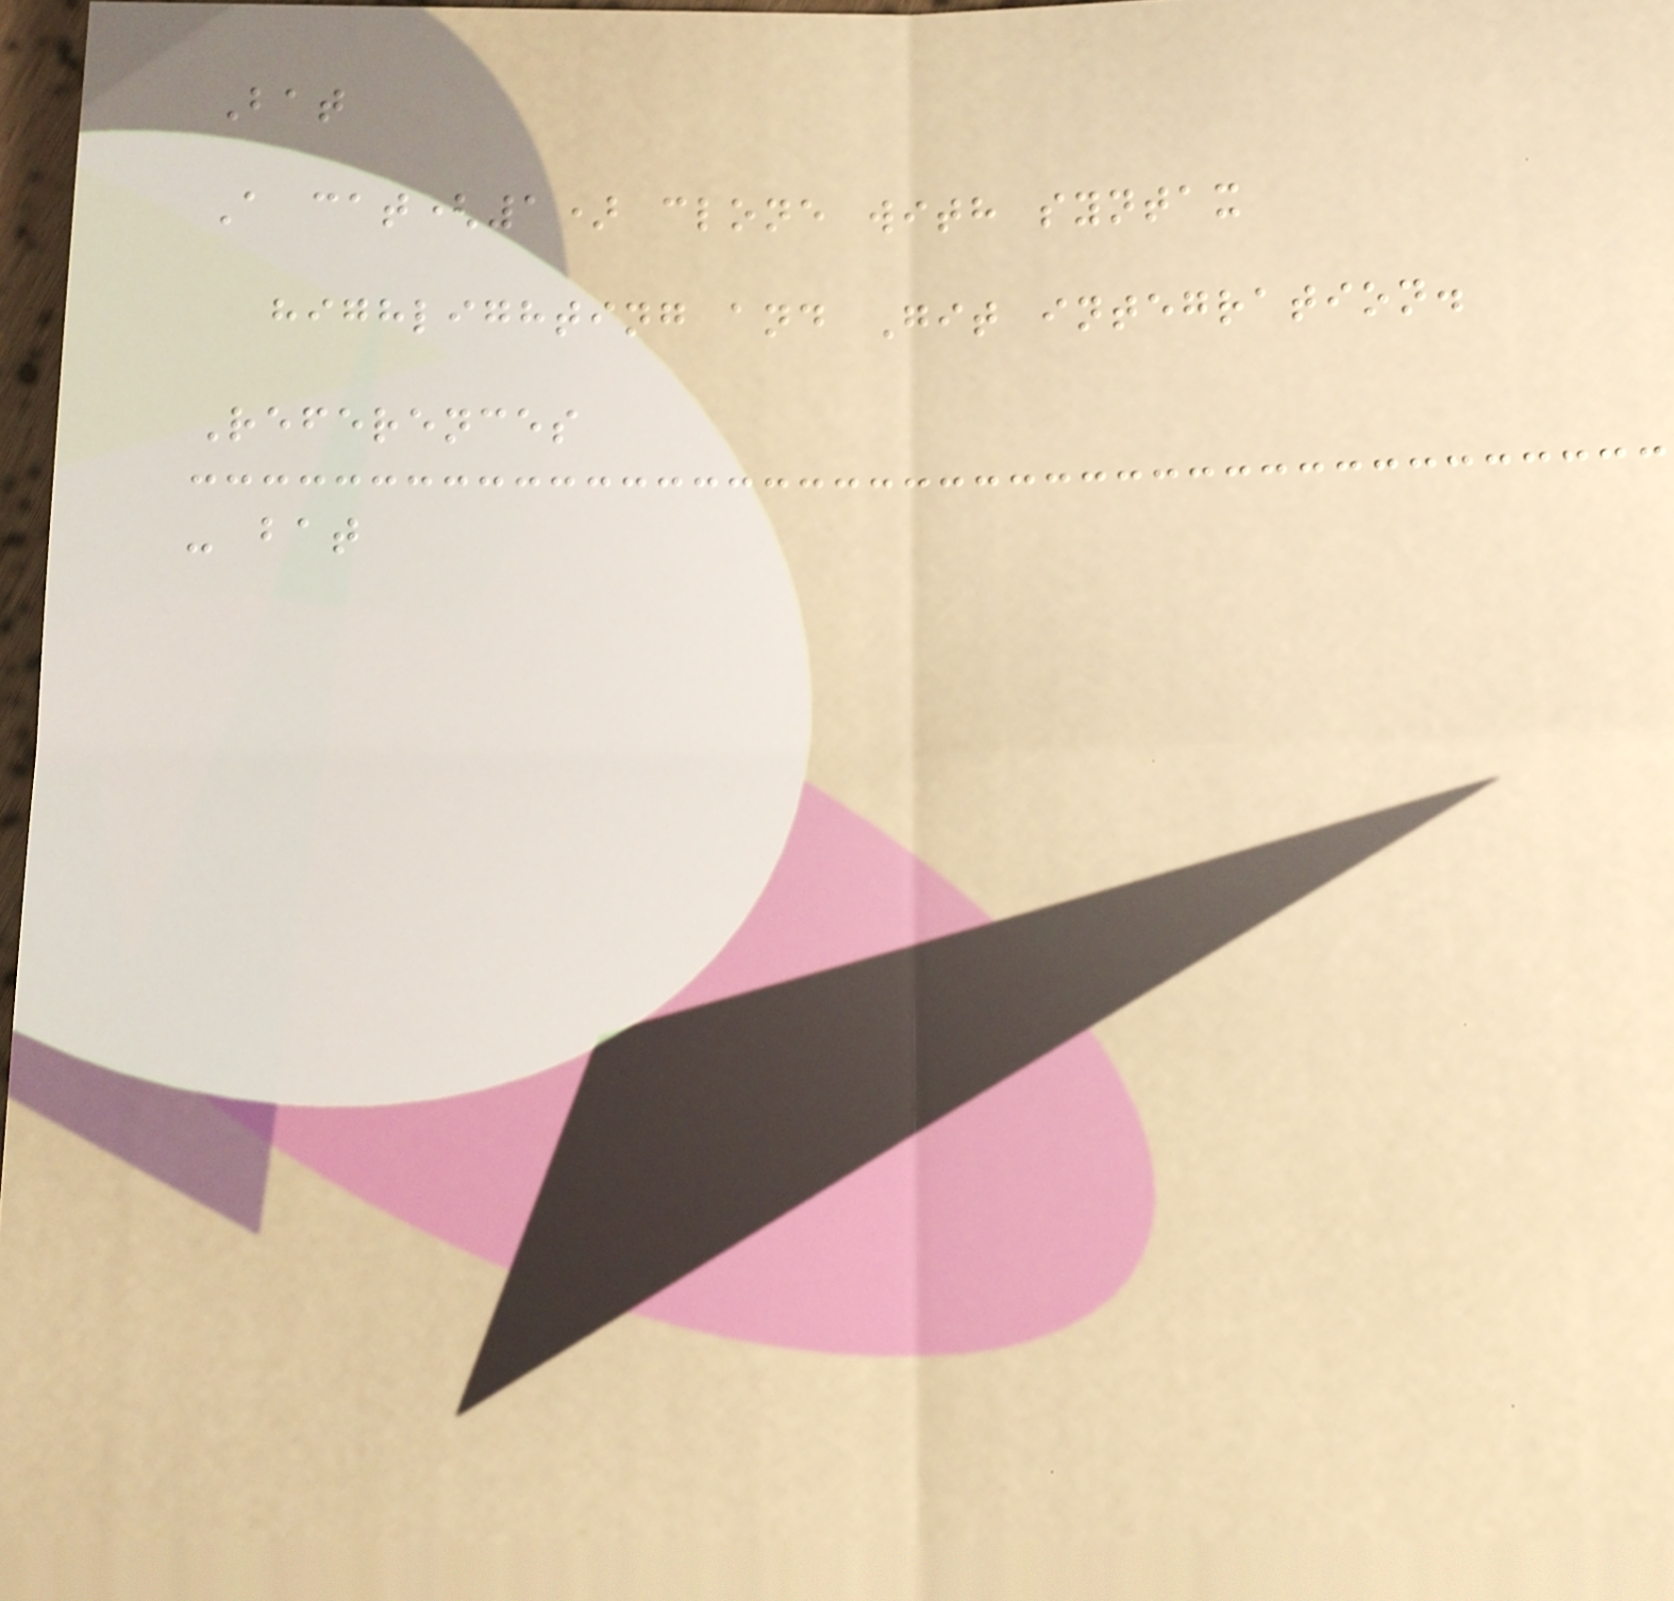Bat
A cat(1) clone with syntax
highlighting and Git integration.
References
- bat
